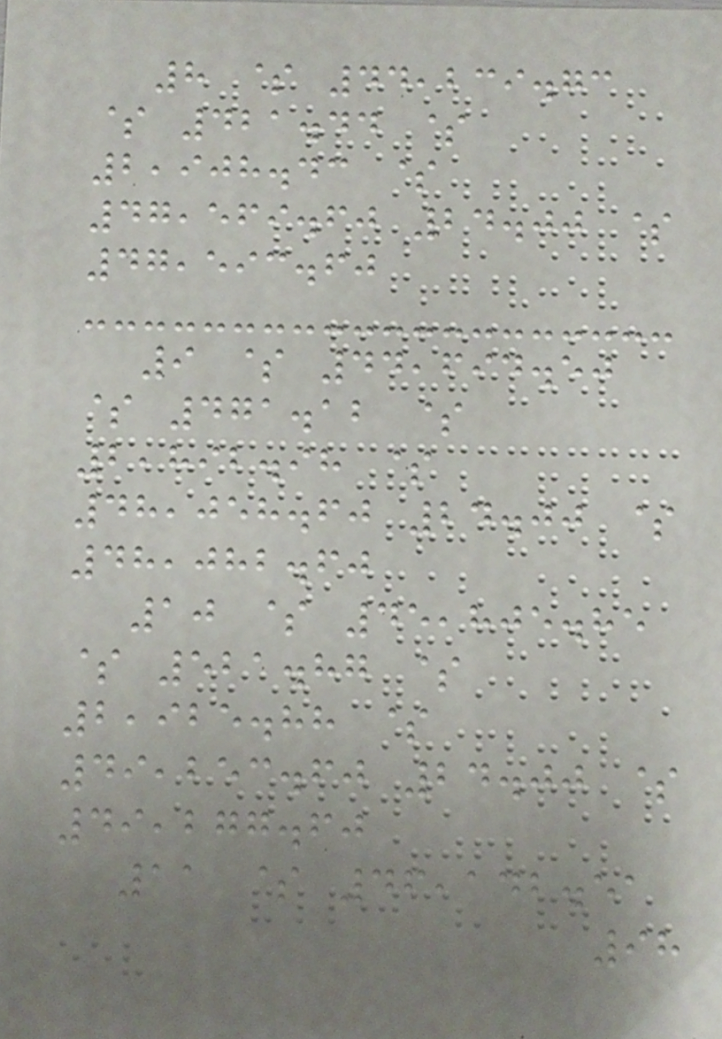8 $ 44,239.73
$ 421.44 $
2,908.43 $
47,569.60 24.00 $
47,593.60
9 $ 44,694.50
$ 471.12 $
2,892.98 $
48,058.60 24.00 $
48,082.60
10 $ 45,805.85
$ 521.87 $
2,925.88 $
49,253.60 24.00 $
49,277.60
11 $ 46,142.51
98
